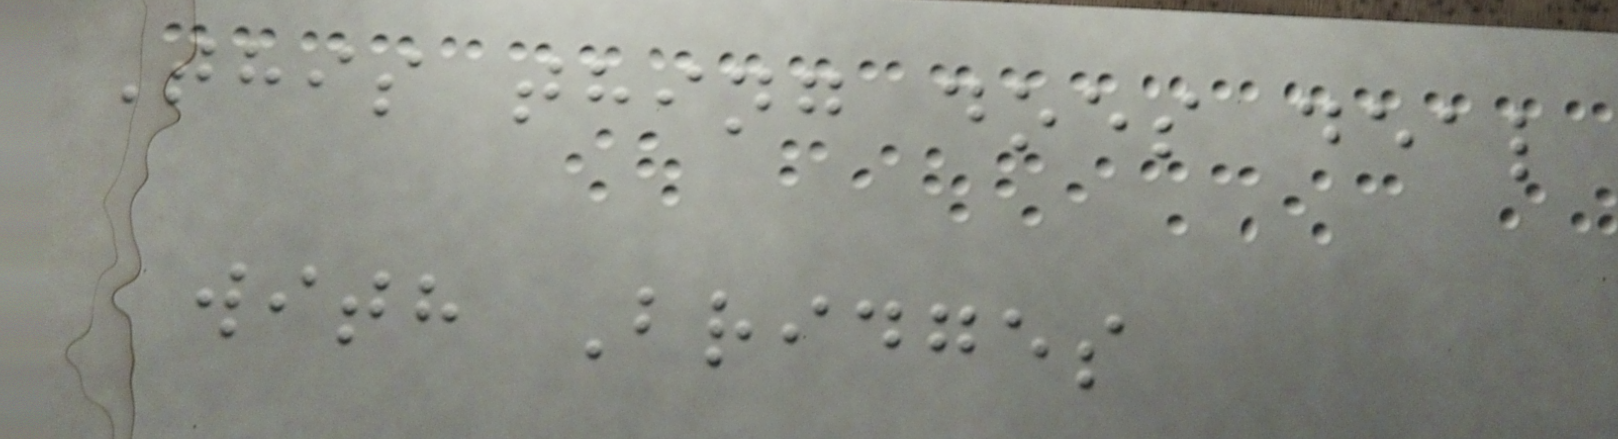This thing does deal
with Bridges
